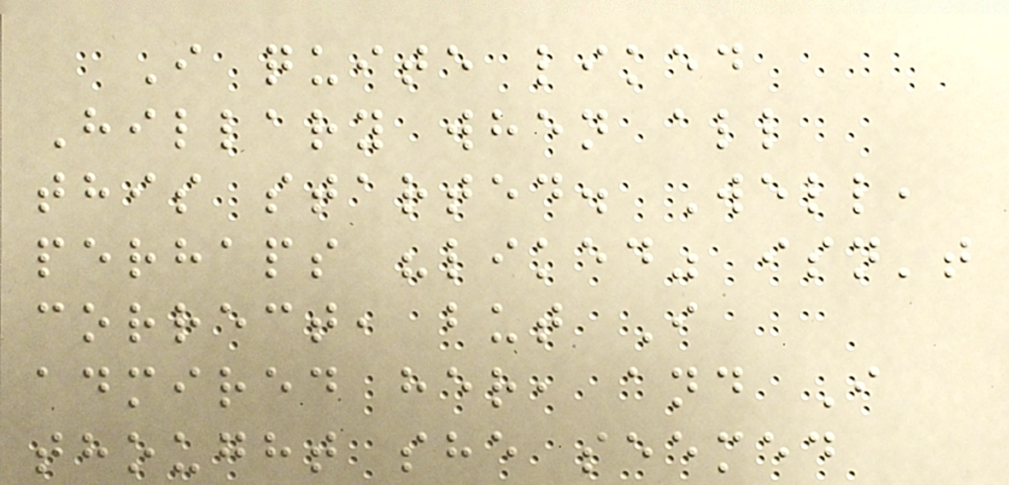I quite liked
Hillary when all
this started. Well,
perhaps "liked" isn't
correct, but I
admired her, and I
thought she seemed
